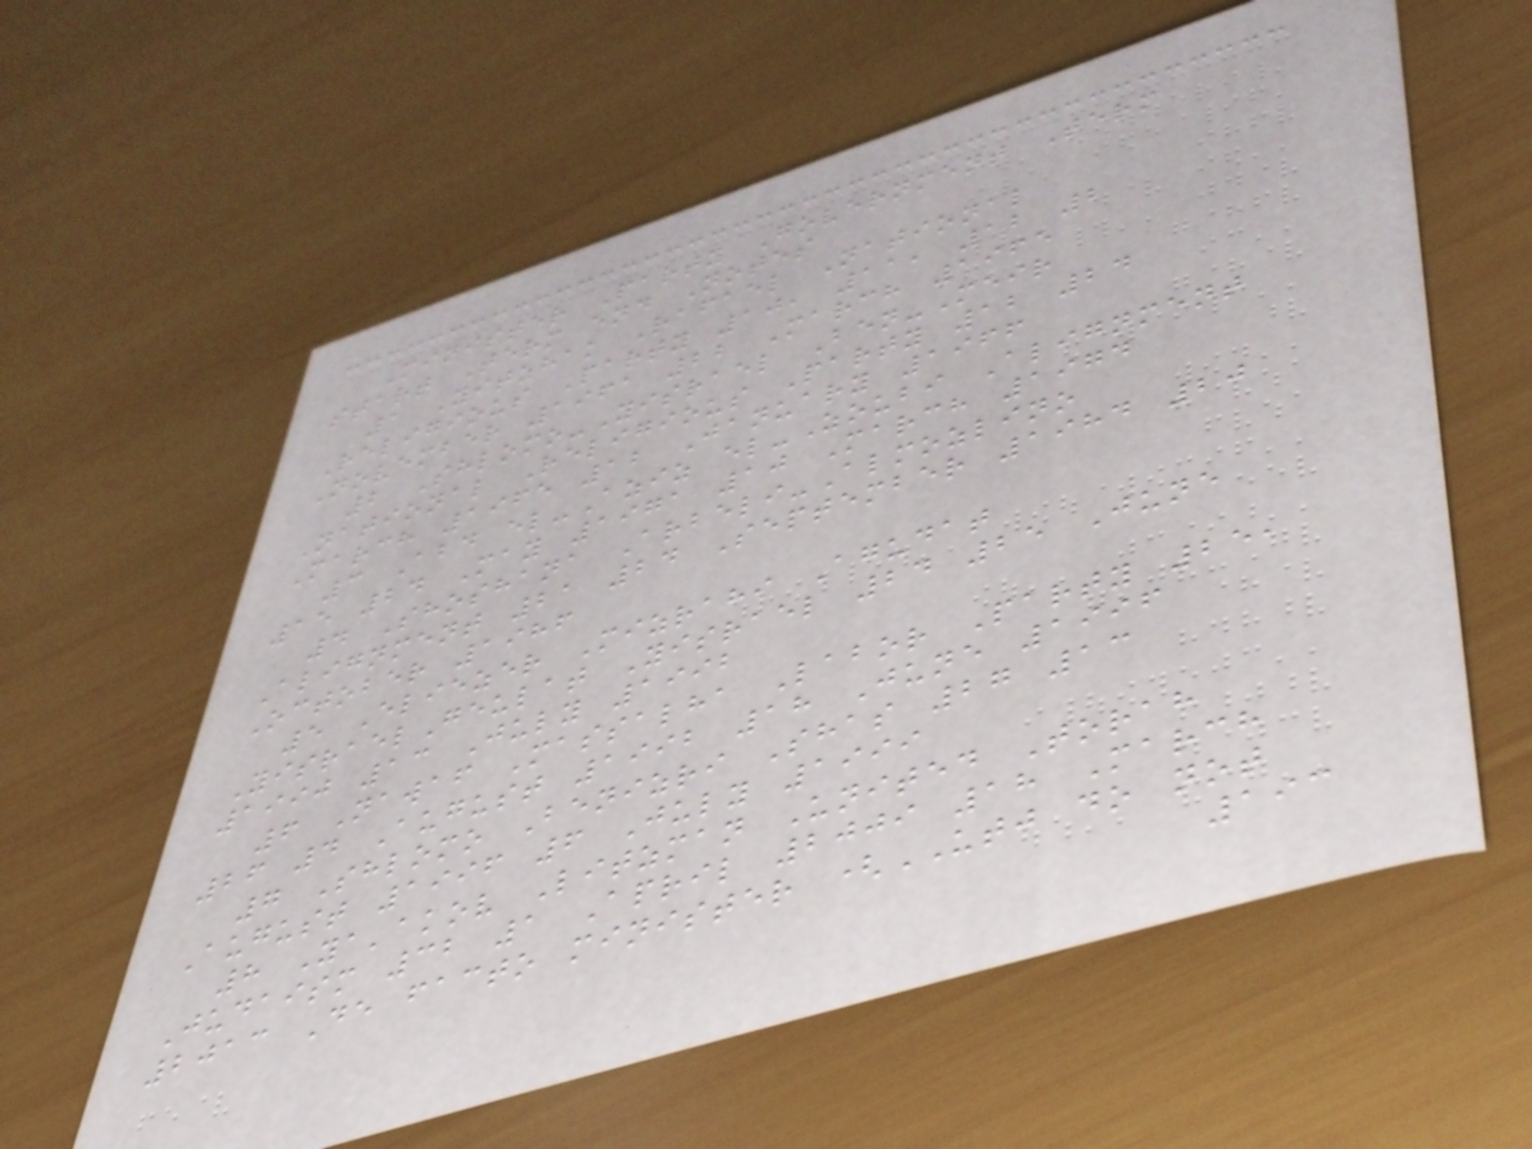Minister Party Government Term
start Term end Notes
1 Yitzhak Rafael National
Religious Party 10, 11, 12 2
November 1961 22 March 1965
2 Shlomo-Yisrael Ben-Meir
National Religious Party 12 24
March 1965 12 January 1966
3 Abd el-Aziz el-Zoubi Alignment
15 24 May 1971 10 March 1974
4 Shoshana Arbeli-Almozlino
Alignment 21 24 September 1984 20
October 1986
5 Eliezer Mizrahi Agudat
YisraelGeulat Yisrael 24 25 June
1990 13 July 1992
6 Nawaf Massalha Labor Party 25,
26 4 August 1992 18 June 1996
7 Shlomo Benizri Shas 27 13
August 1996 6 July 1999
8 Ya'akov Litzman United Torah
Judaism 32 1 April 2009 18 March
2013 De facto minister (UTJ do not
193
